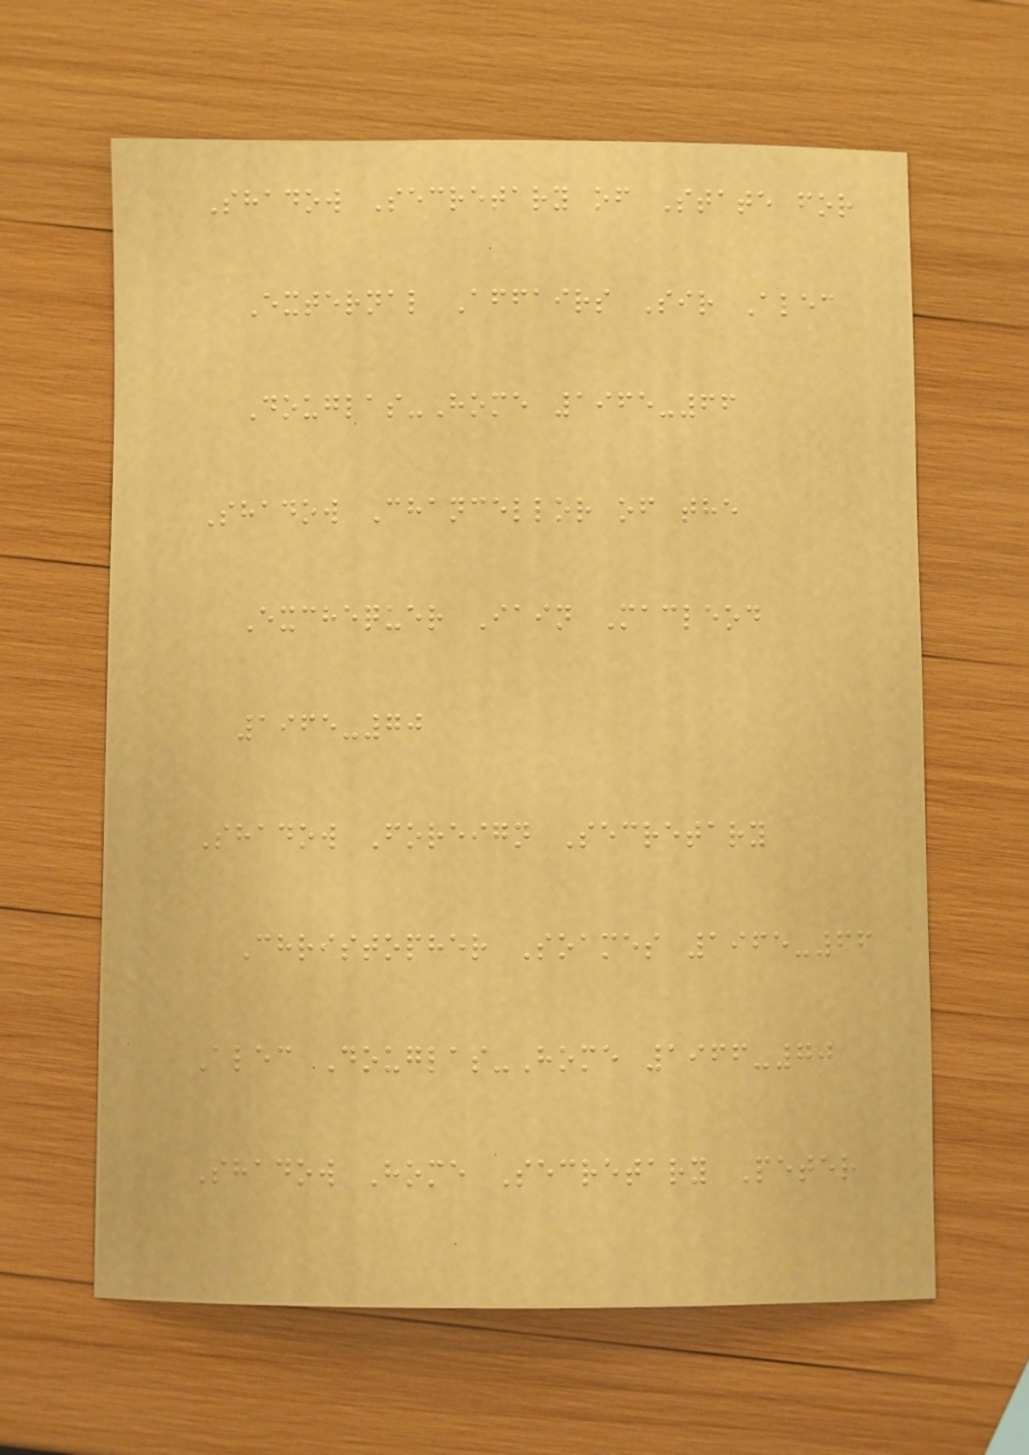Shadow Secretary of State for
External Affairs Sir Alec
Douglas-Home 1965-66
Shadow Chancellor of the
Exchequer Iain Macleod
1965-70
Shadow Foreign Secretary
Christopher Soames 1965-66
Alec Douglas-Home 1966-70
Shadow Home Secretary Peter
